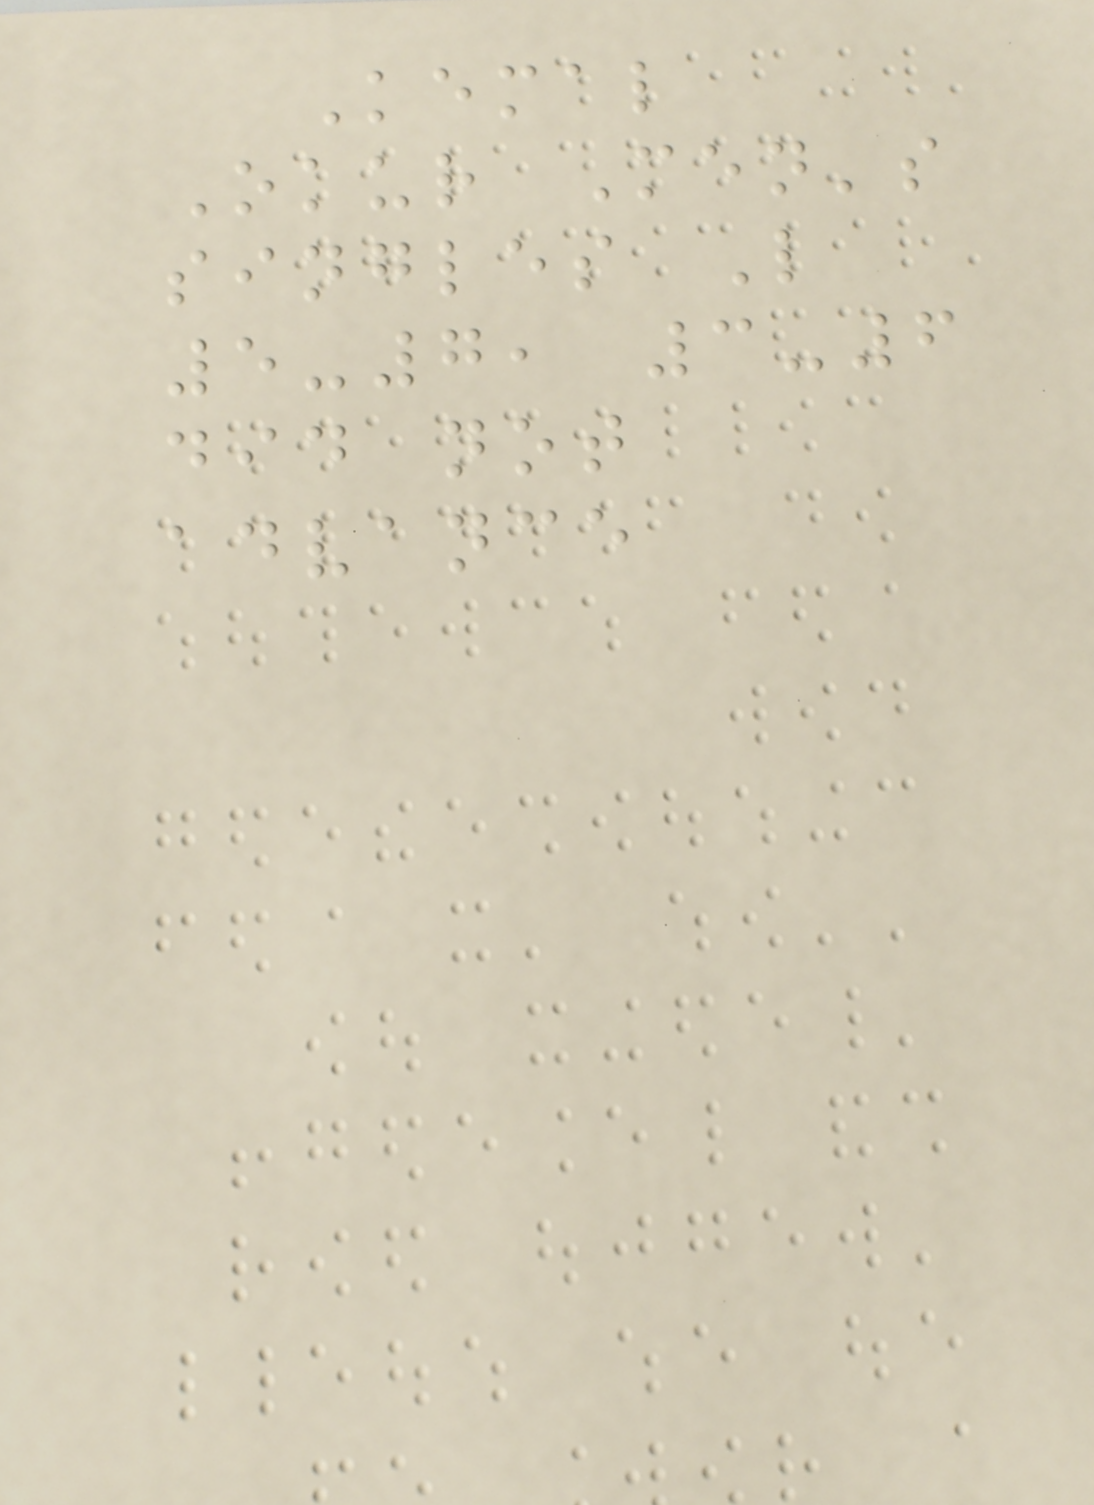Kemal
Okur Men's
singles L
5-7, 3-6
did not
advance
